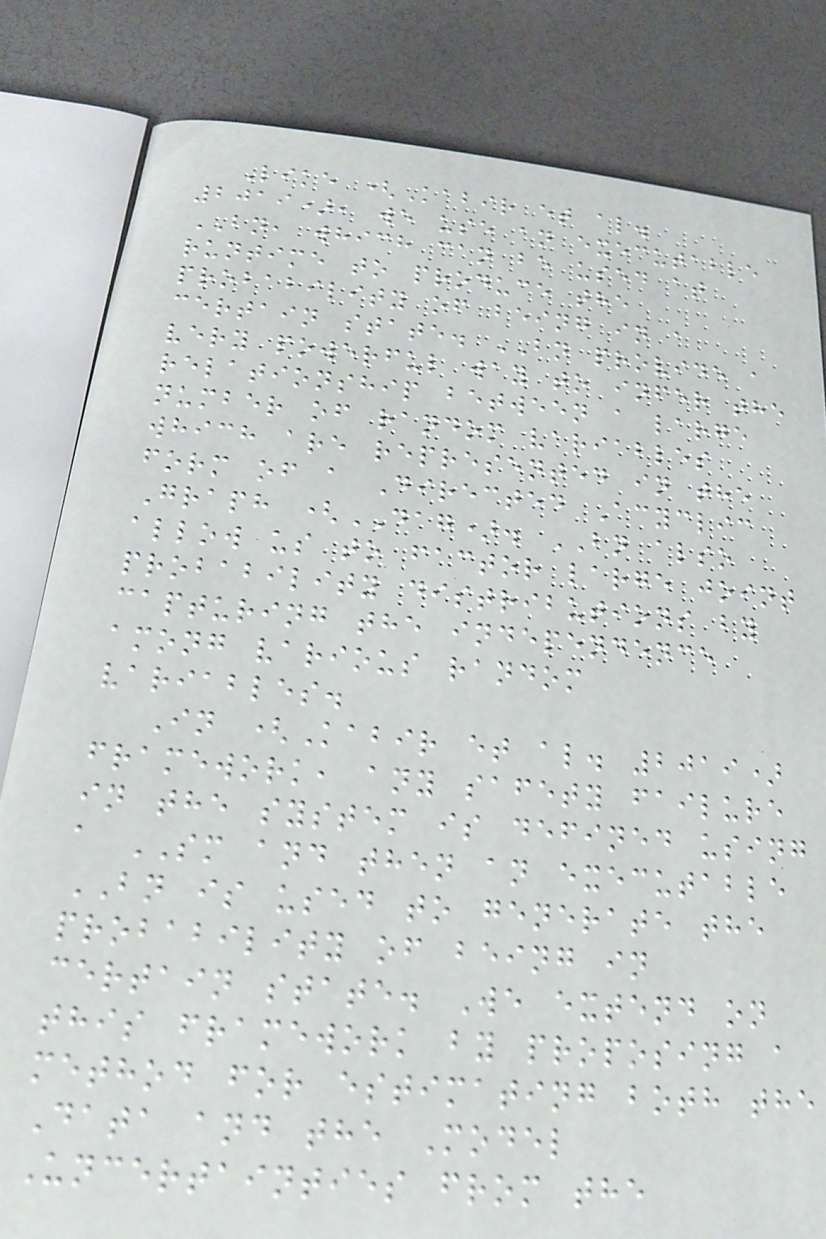Like (Kabir et al.
2019), we use an executable
BN, which can be used at
runtime to produce the
probability of being in a
certain state. BN provide a
very powerful way to infer the
relationship between a large
number of random variables
which are represented in the
form of a Directed Acyclic
Graph (DAG). BN also
allow us to factor large joint
probability distributions by
capturing the independence
among various random
variables.
In (Kabir et al. 2019)
framework, any safety failure
in the system is defined using
a SM and then an executable
BN is used to generate the
probability of being in
certain state. We extend on
this framework by proposing a
method for estimating both the
Data and the Model
Uncertainties from the
